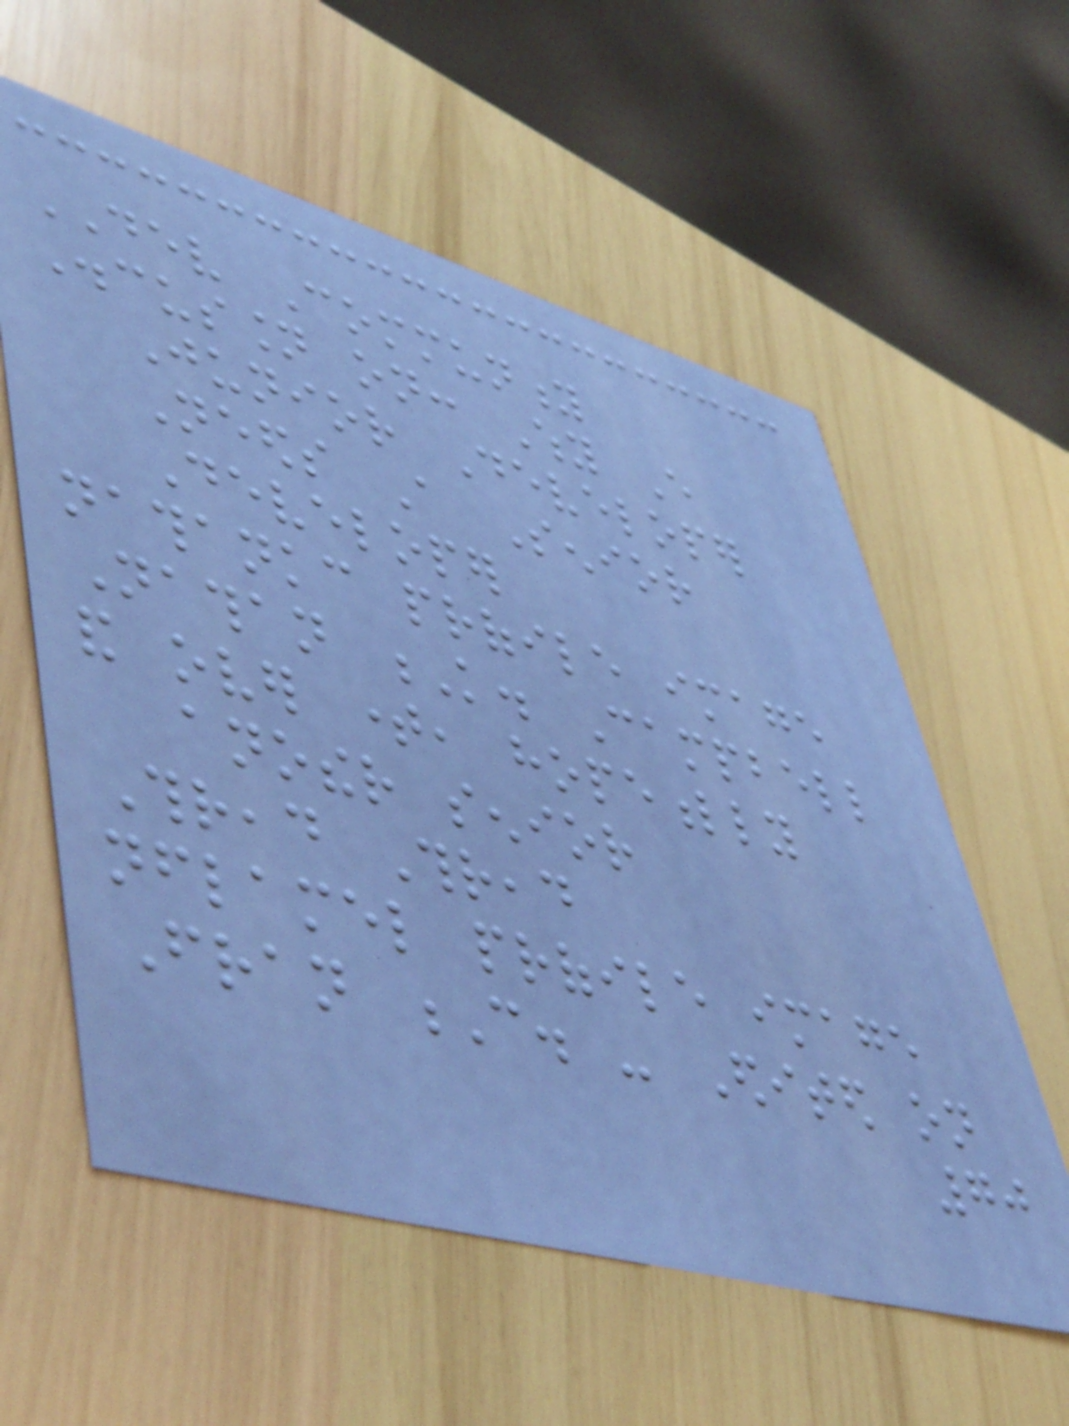DEV Community
Discussion on: Why Every
Junior Developer
Needs A Senior
Developer
nathankc profile image
Nathan K. Campbell
and over time, hopefully
another senior
Thread Thread
nflamel profile image
Fran C. - Edited on
70
